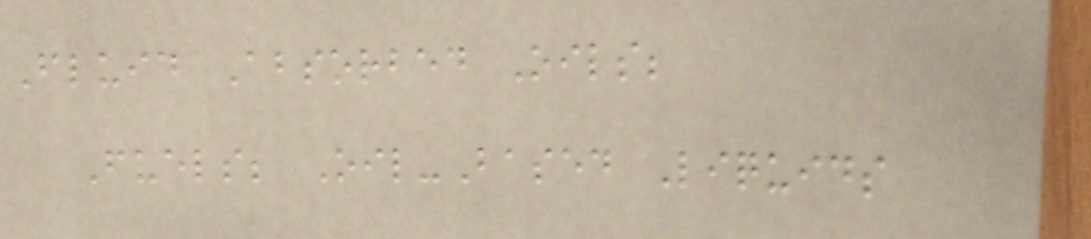Fluid Absorbed Oils;
Fuels; Oil-Based Liquids
